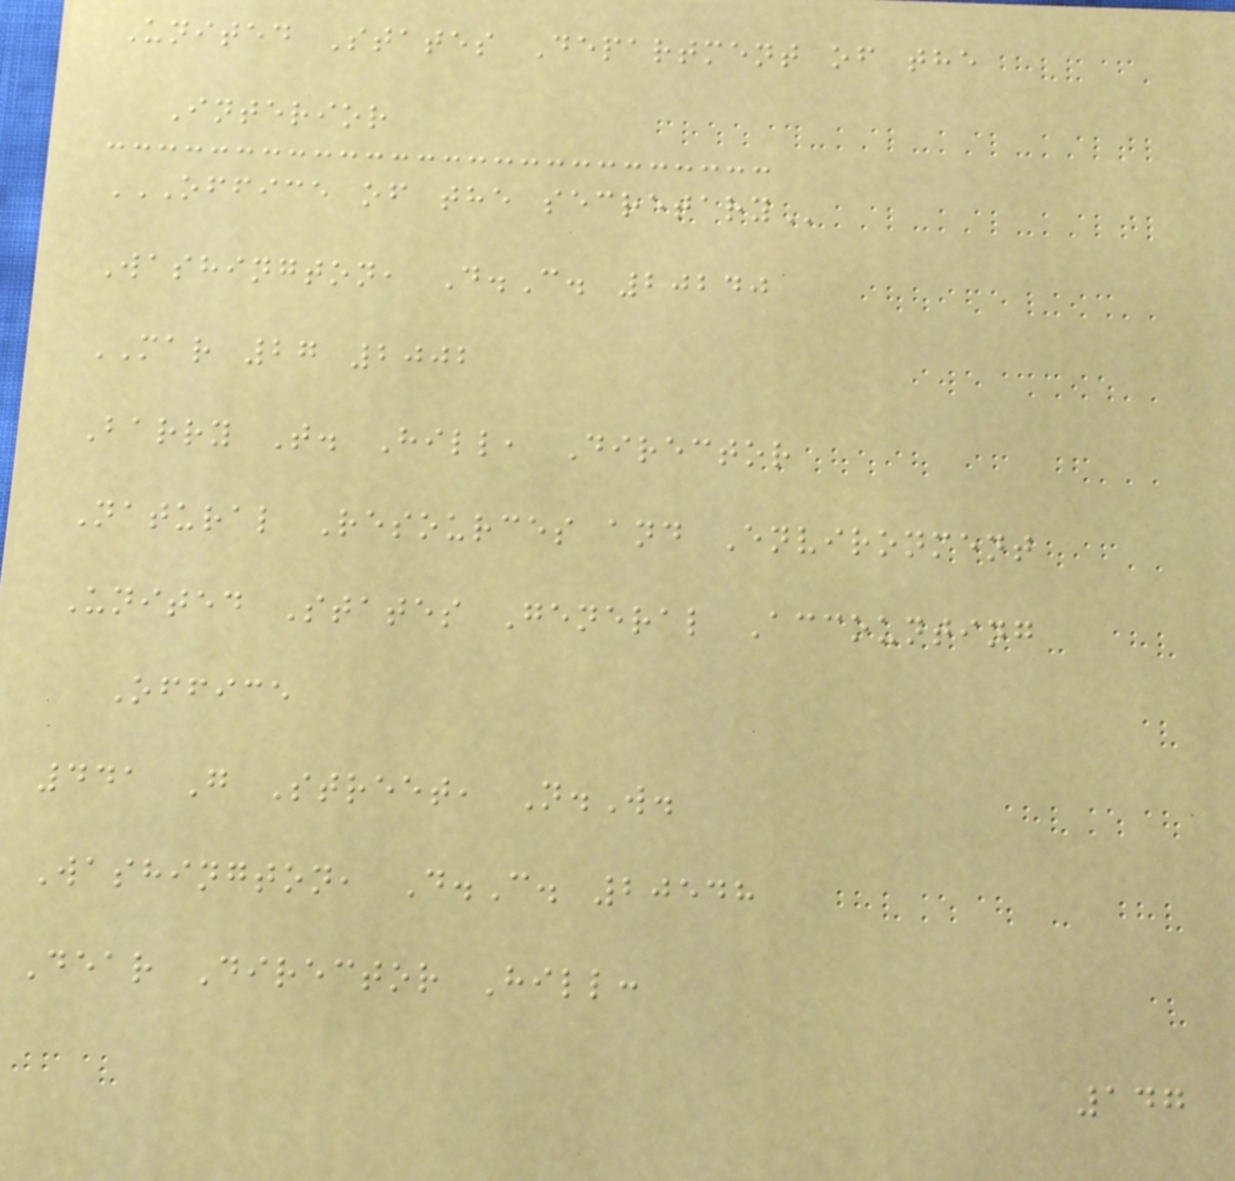United States Department of the
Interior
OFFICE OF THE SECRETARY
Washington, D.C. 20240
MAR 27 2002
Barry T. Hill, Director
Natural Resources and Environment
United States General Accounting
Office
441 G Street, N.W.
Washington, D.C. 20548
Dear Director Hill:
147
